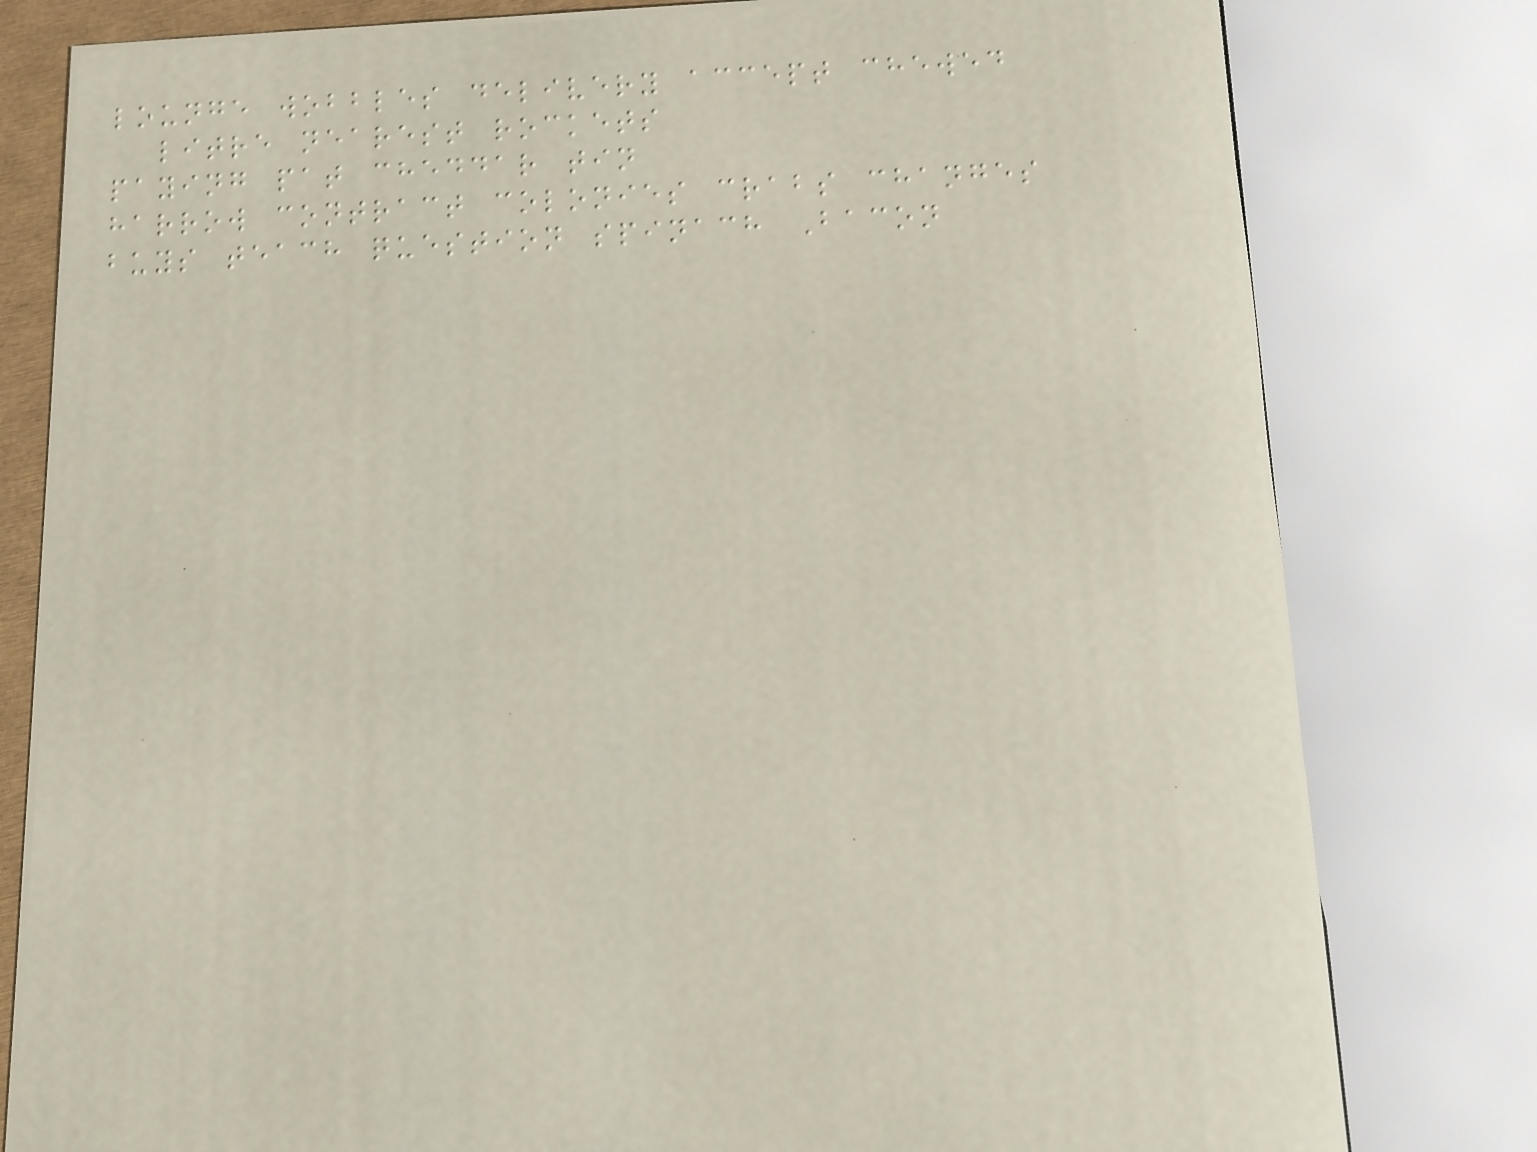lounge wobbles delivery accept chewed
litre nearest rockets
paying pat cheddar tin
harrow contract colonies crabs changes
buys teach question spinach Bacon
